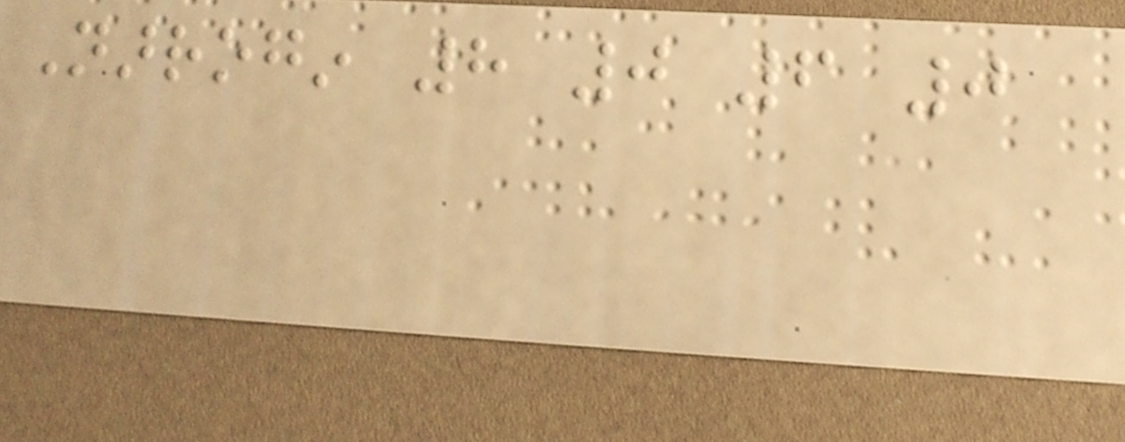Narrogin 8 0 6 0
